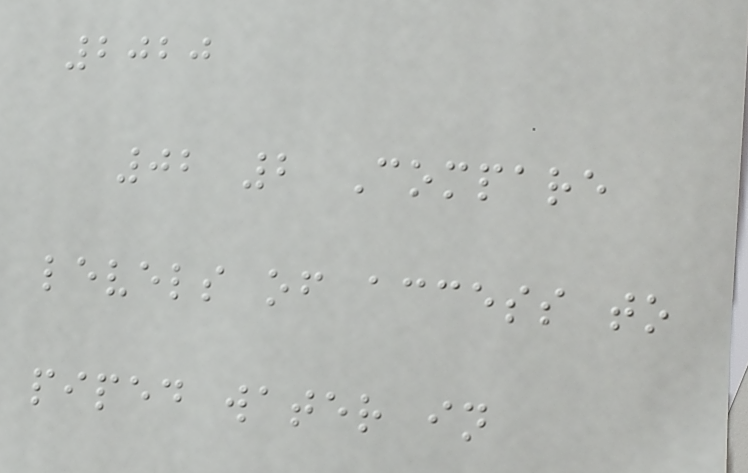2020
02 2 Compare
levels of access to
piped water in
